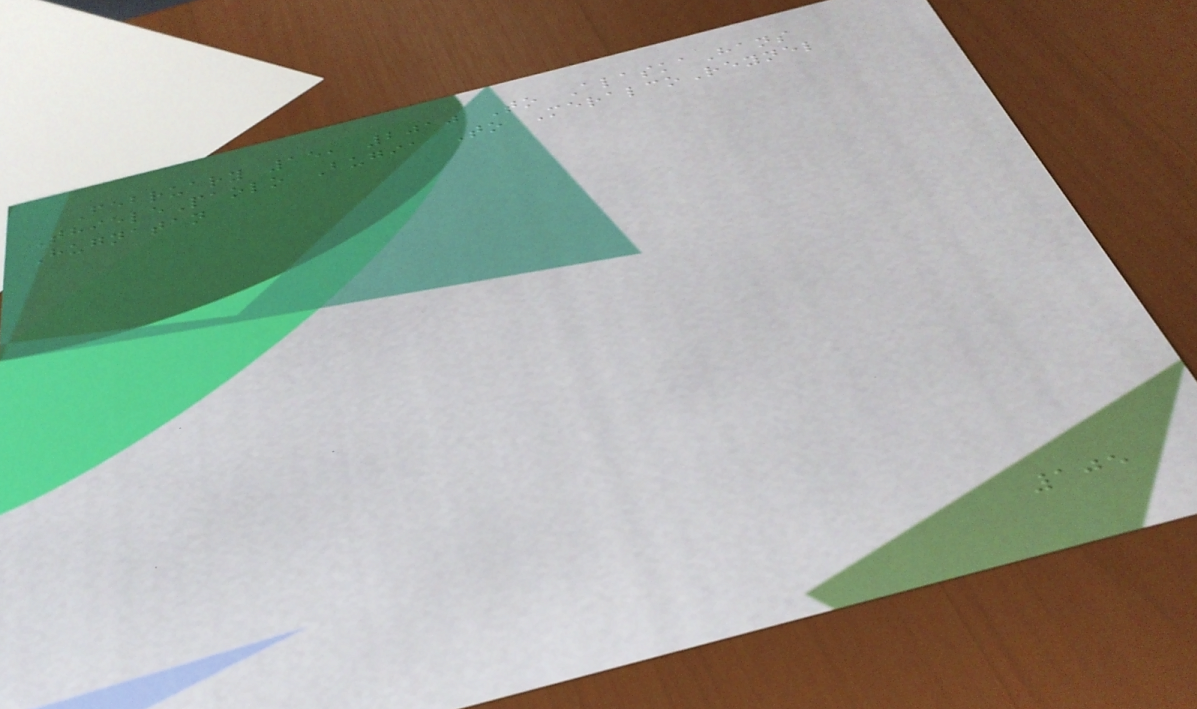February 15, 2010 To AlaskaHans
ThielePaolo Bugia To MeralcoReynel
Hugnatan
105
